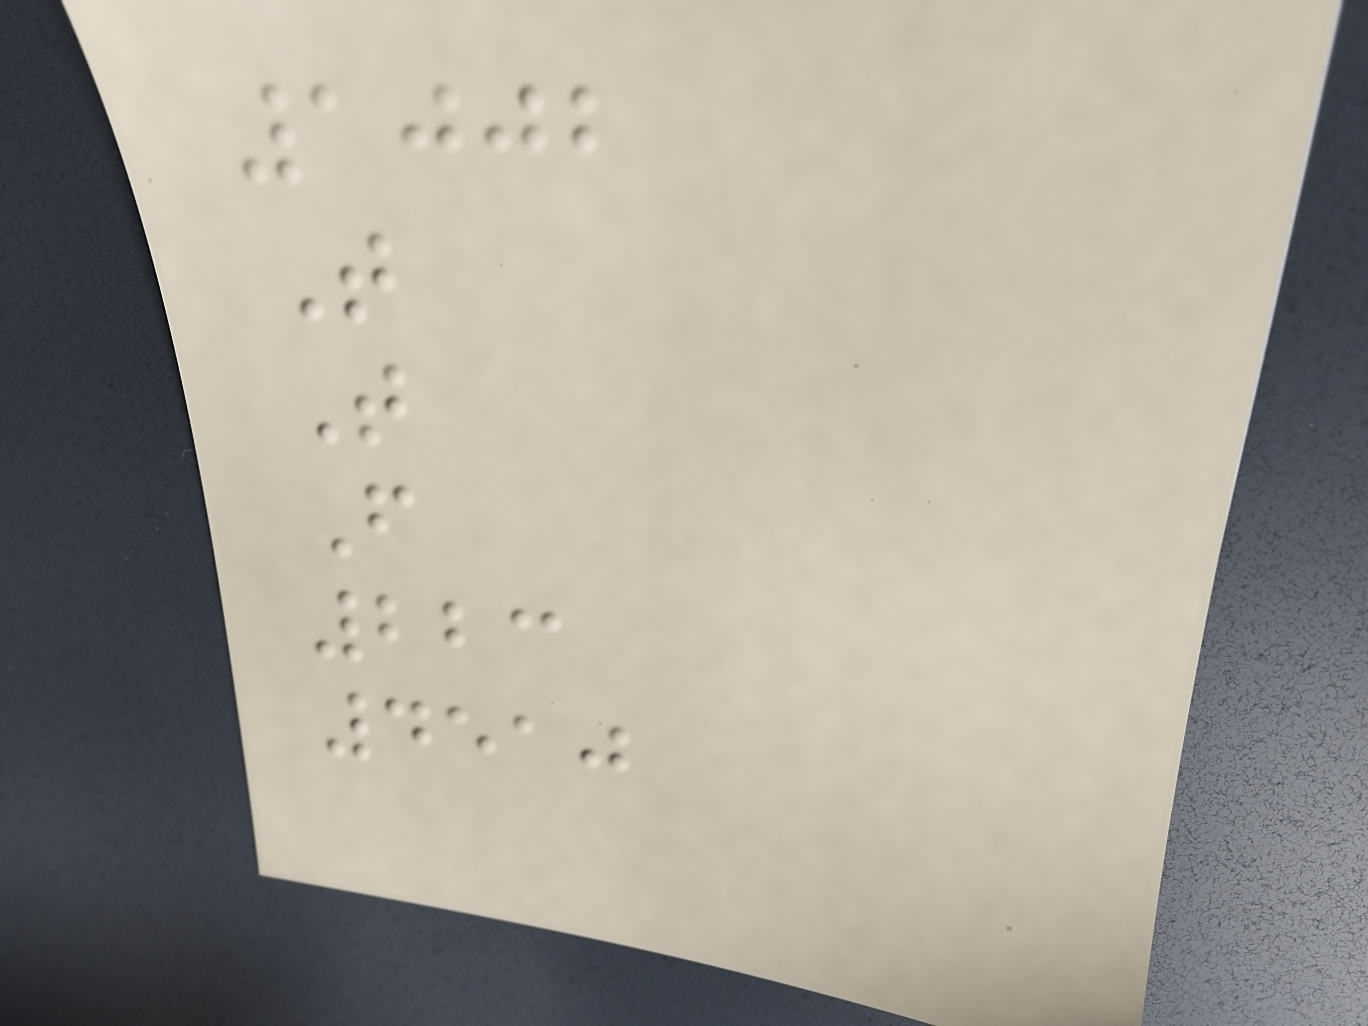1002
T
T
F
223
4510
